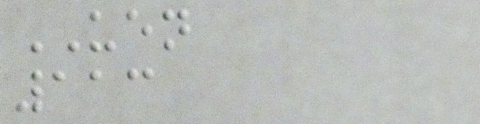UEN
113
